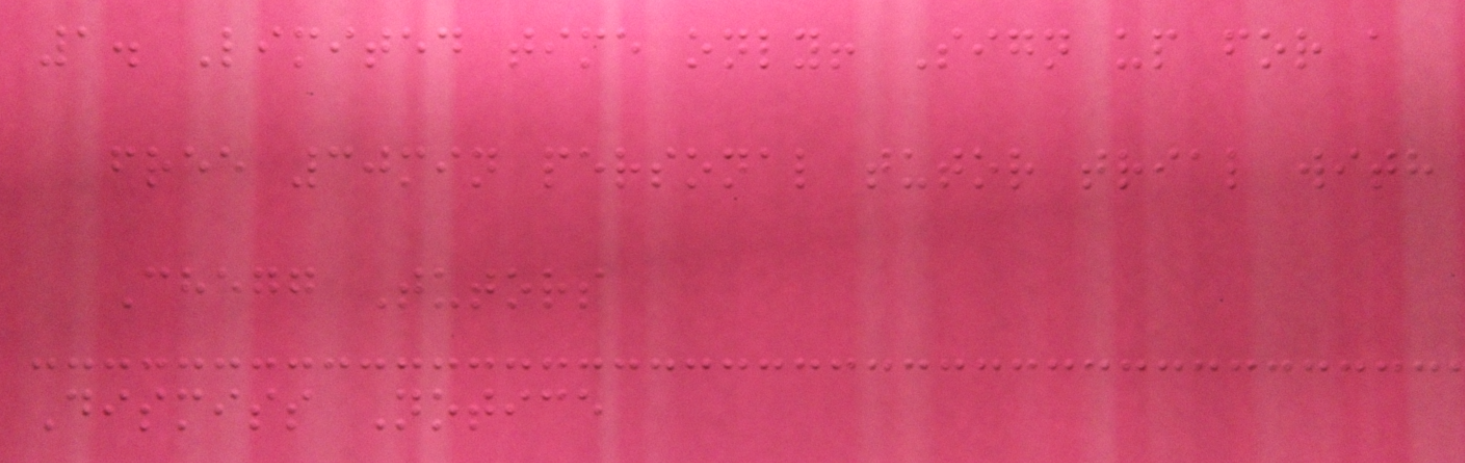1. Limited time only! Sign up for a
free 30min personal tutor trial with
Chegg Tutors
Dismiss Notice
